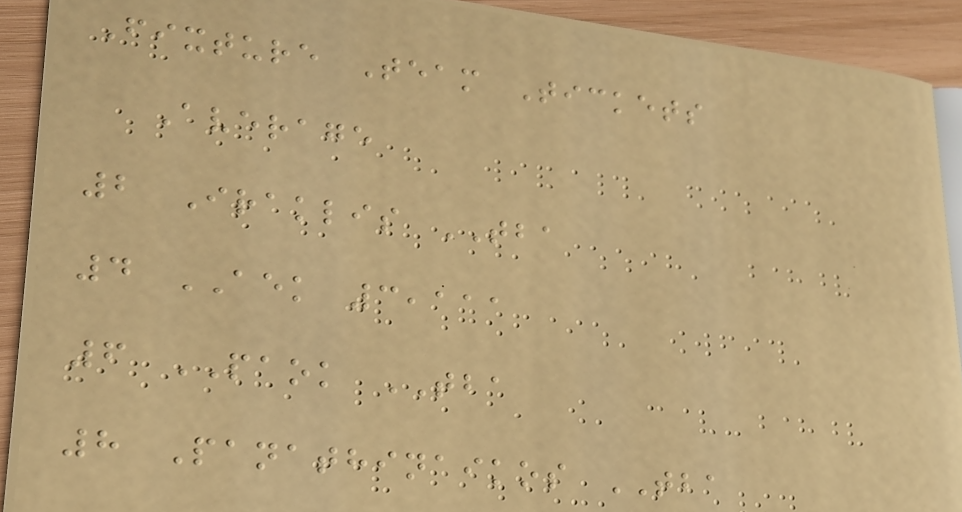Fixture Team Tickets
Average
2 Iraklis TBA
4 AEK 3,111
6 PAOK TBA
8 Panathinaikos TBA
